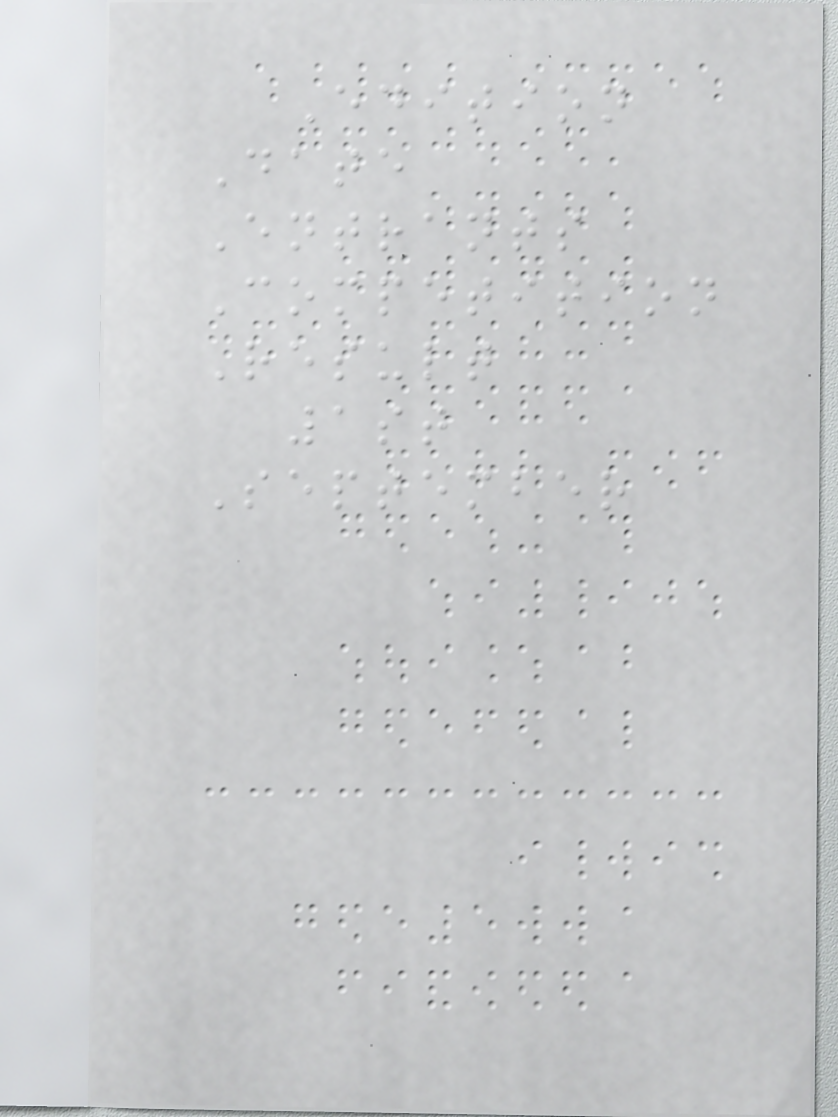Edition
Date
Entrants
Competition
Result
1st
September
